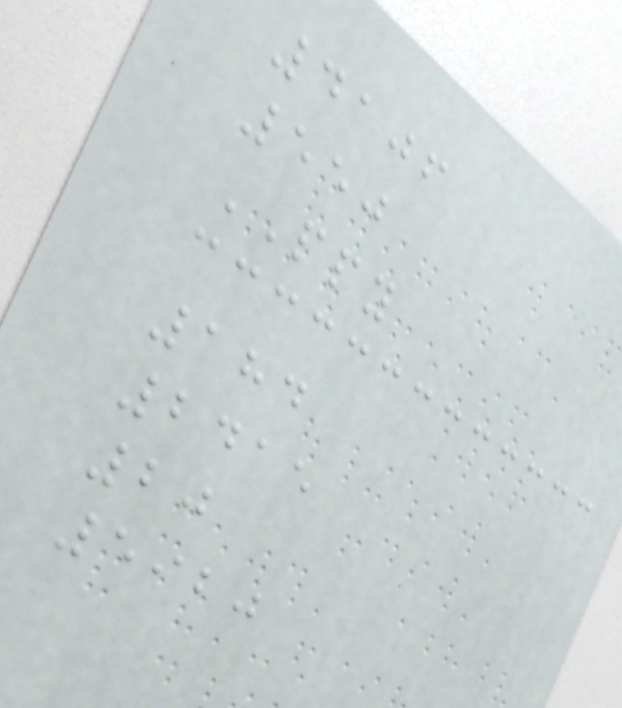4106
550
PPY
184
2415
20
5920
